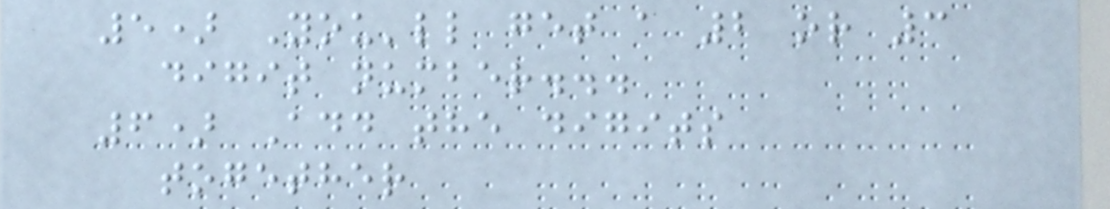5) You'll get a 2 or 3
digit number...
6) Add the digits
together
